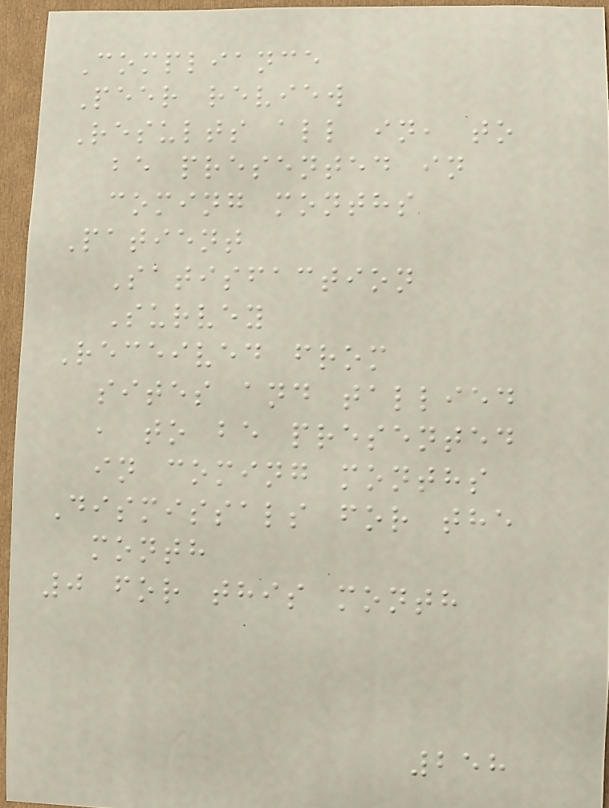Compliance
Peer review
Results all in, to
be presented in
coming months
Patient
Satisfaction
Survey
Received from
sites and tallied
, to be presented
in coming months
Dismissals for the
month
0 for this month
258
